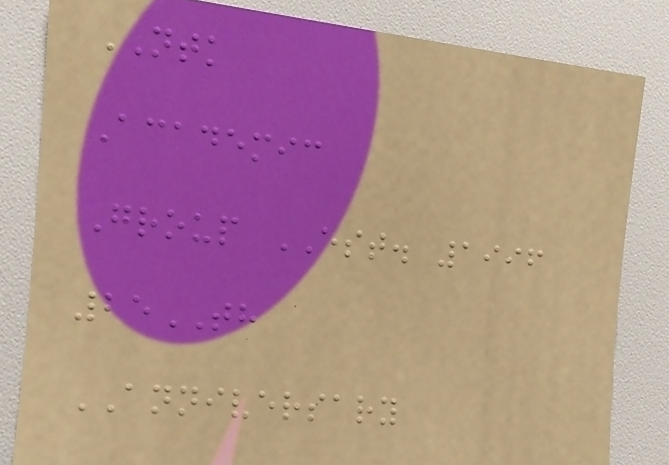NTK
Academic
Group EST. 1996
25TH
ANNIVERSARY
